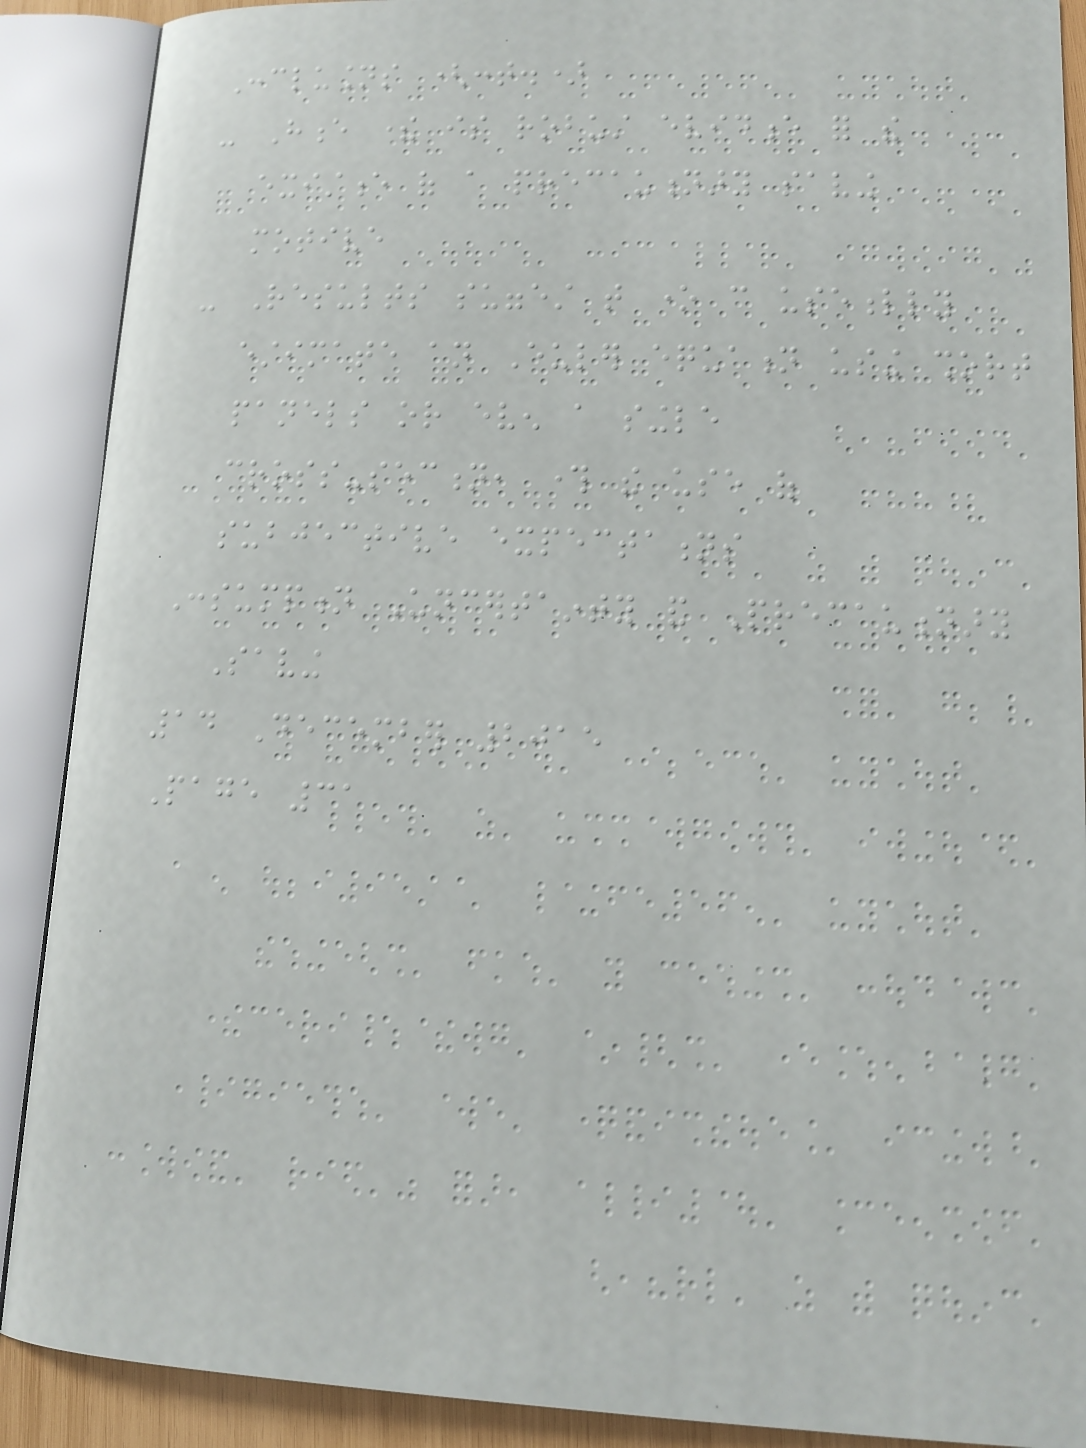Conclusions (cont.)
- Hence there is robust evidence for the
existence of a precautionary saving
motive
- Results suggest that one can usefully
estimate an Euler equation using short
panels or even a single
cross-section, through the use of
subjective expectations
Consumption Uncertainty and Precautionary
Saving
14 December 2015
Page 31
